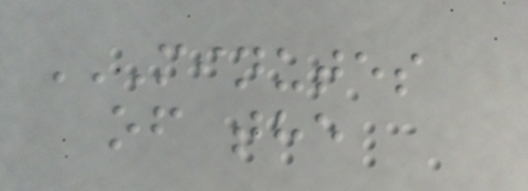MINUTES
OF THE
